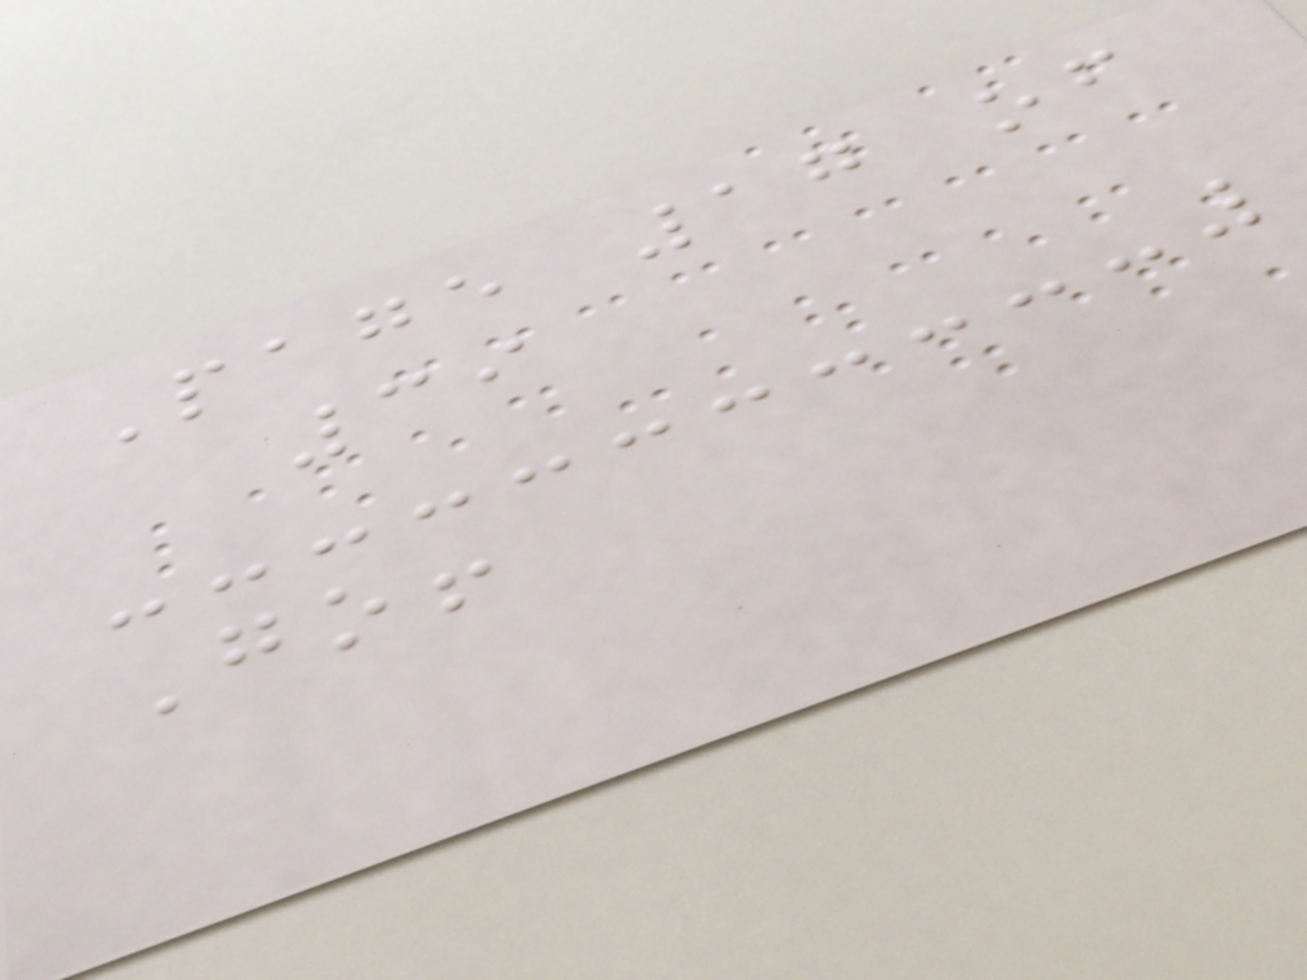Page 17 of
39
Go!
